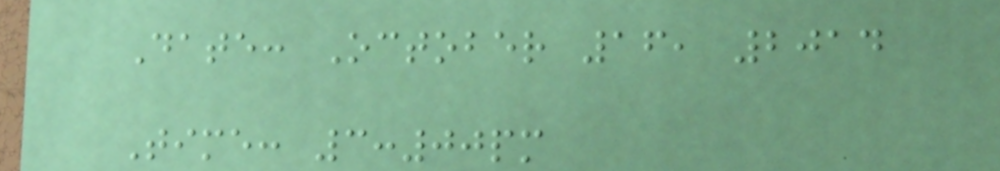Date: October 16, 2014
Time: 3:00pm
